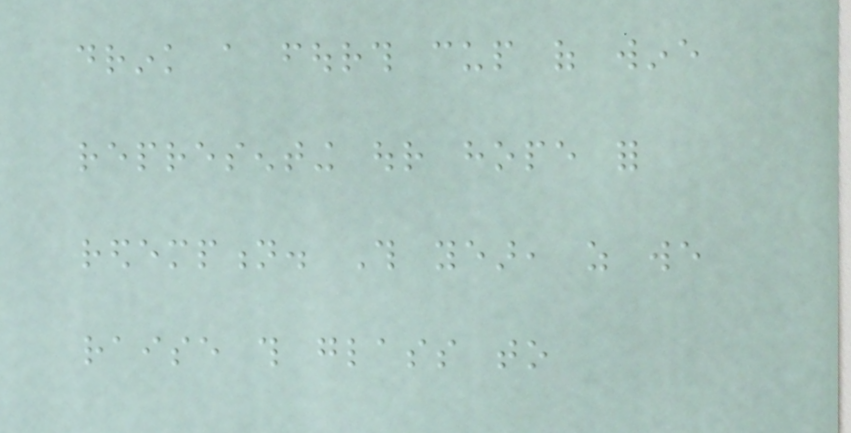drink a fourth cup of wine
representing our hope for
redemption. This year, as we
raise this glass to
